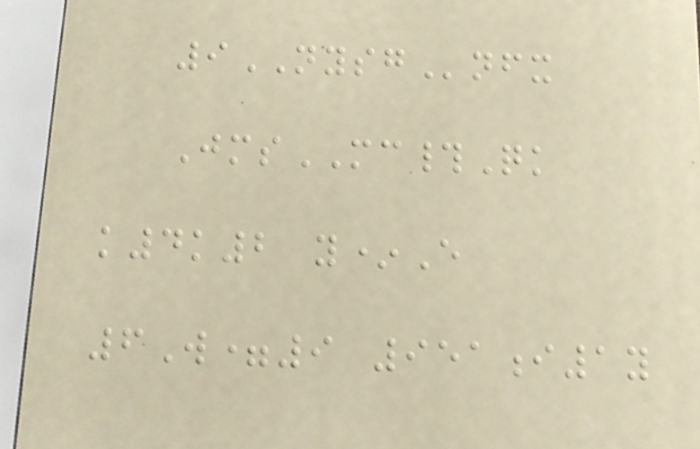9NYSGnfx
JmsMC#Qk
k4k2 y*E
6W=9 951i1y
